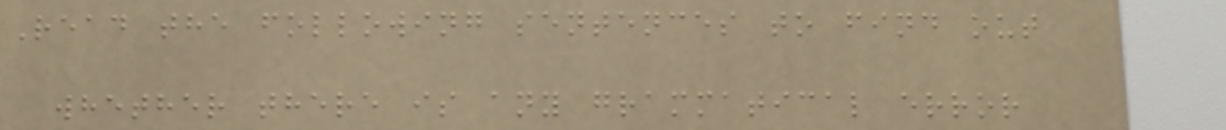Read the following sentences to find out
whether there is any grammatical error
